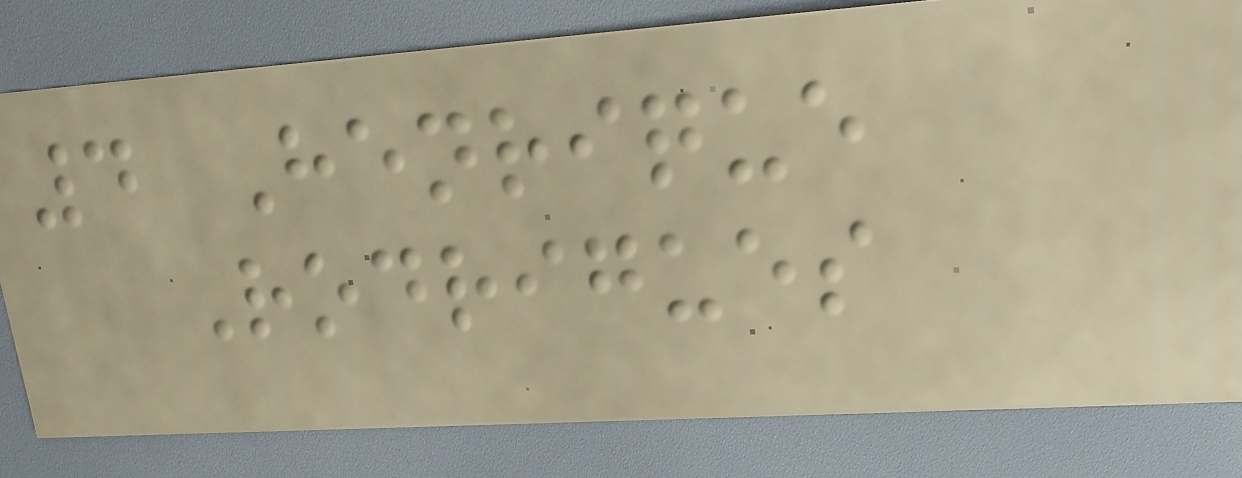4 Henrique
Rodrigues
